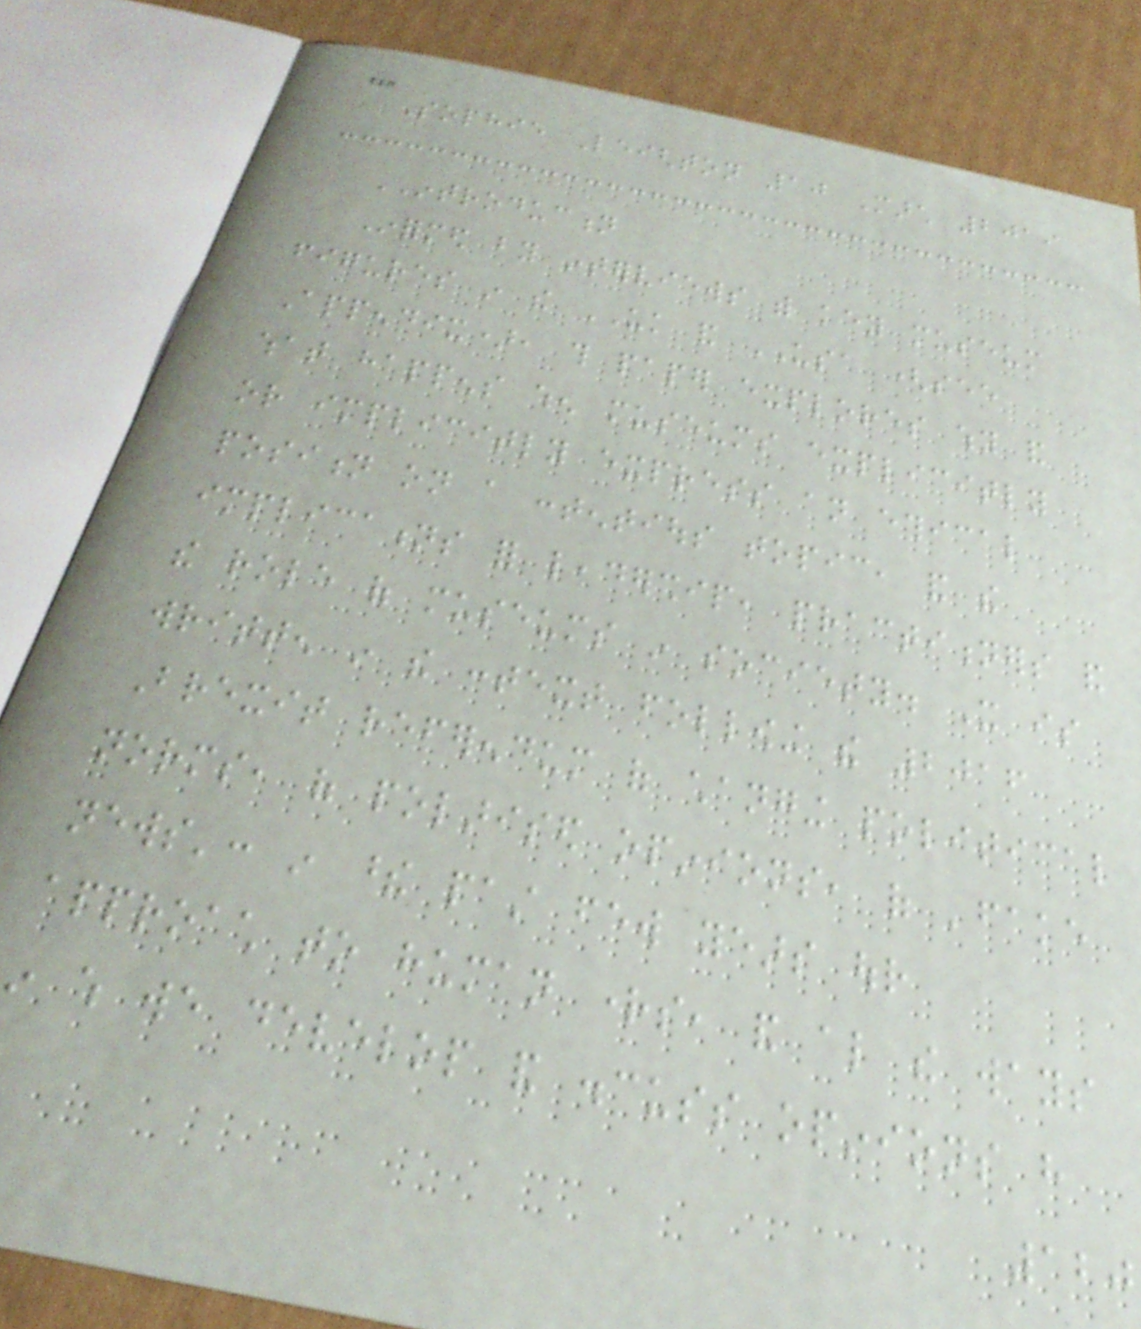Sophie Leighton 10 March 2019
INTRODUCTION
Informed by interviews with key museum
figures in the UK and USA (see
Appendix), this paper explores why and
what happens when museums explicitly
or implicitly express an ethical
position on a contentious topic, and the
implications for leadership, practitioners and
the role of museums in society. It is
written in the context following the 2016
Brexit referendum of changing political
norms, of polarised opinions, of 'fake
news': in these past few years our
approach to human rights, and also the ways
in which we develop and discuss opinions have
120
